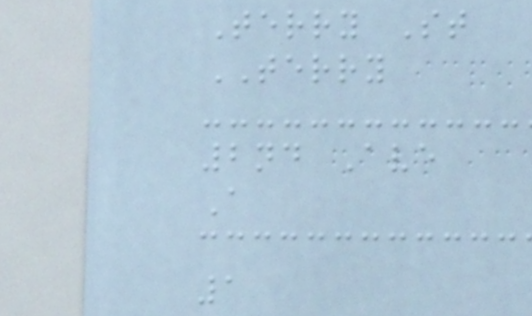Terry St
TERRY
2nd Ave
A
1
